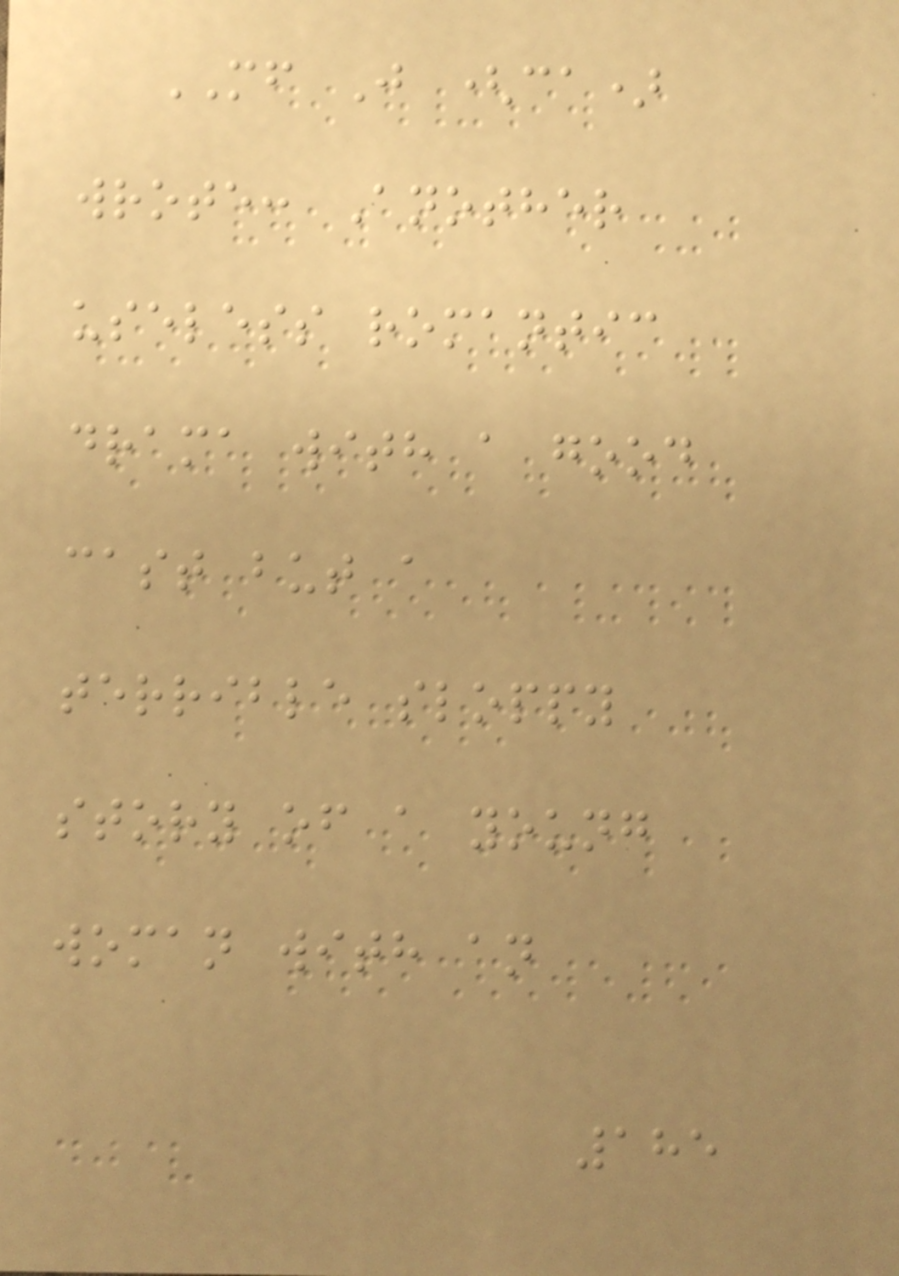MF J (ca)
wrote: Another
useless romantic
drama with a good
cast but a
terrible sloppy
story of a young
woman with an
185
